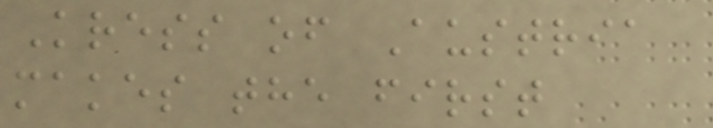Kress of Austria
makes the first
